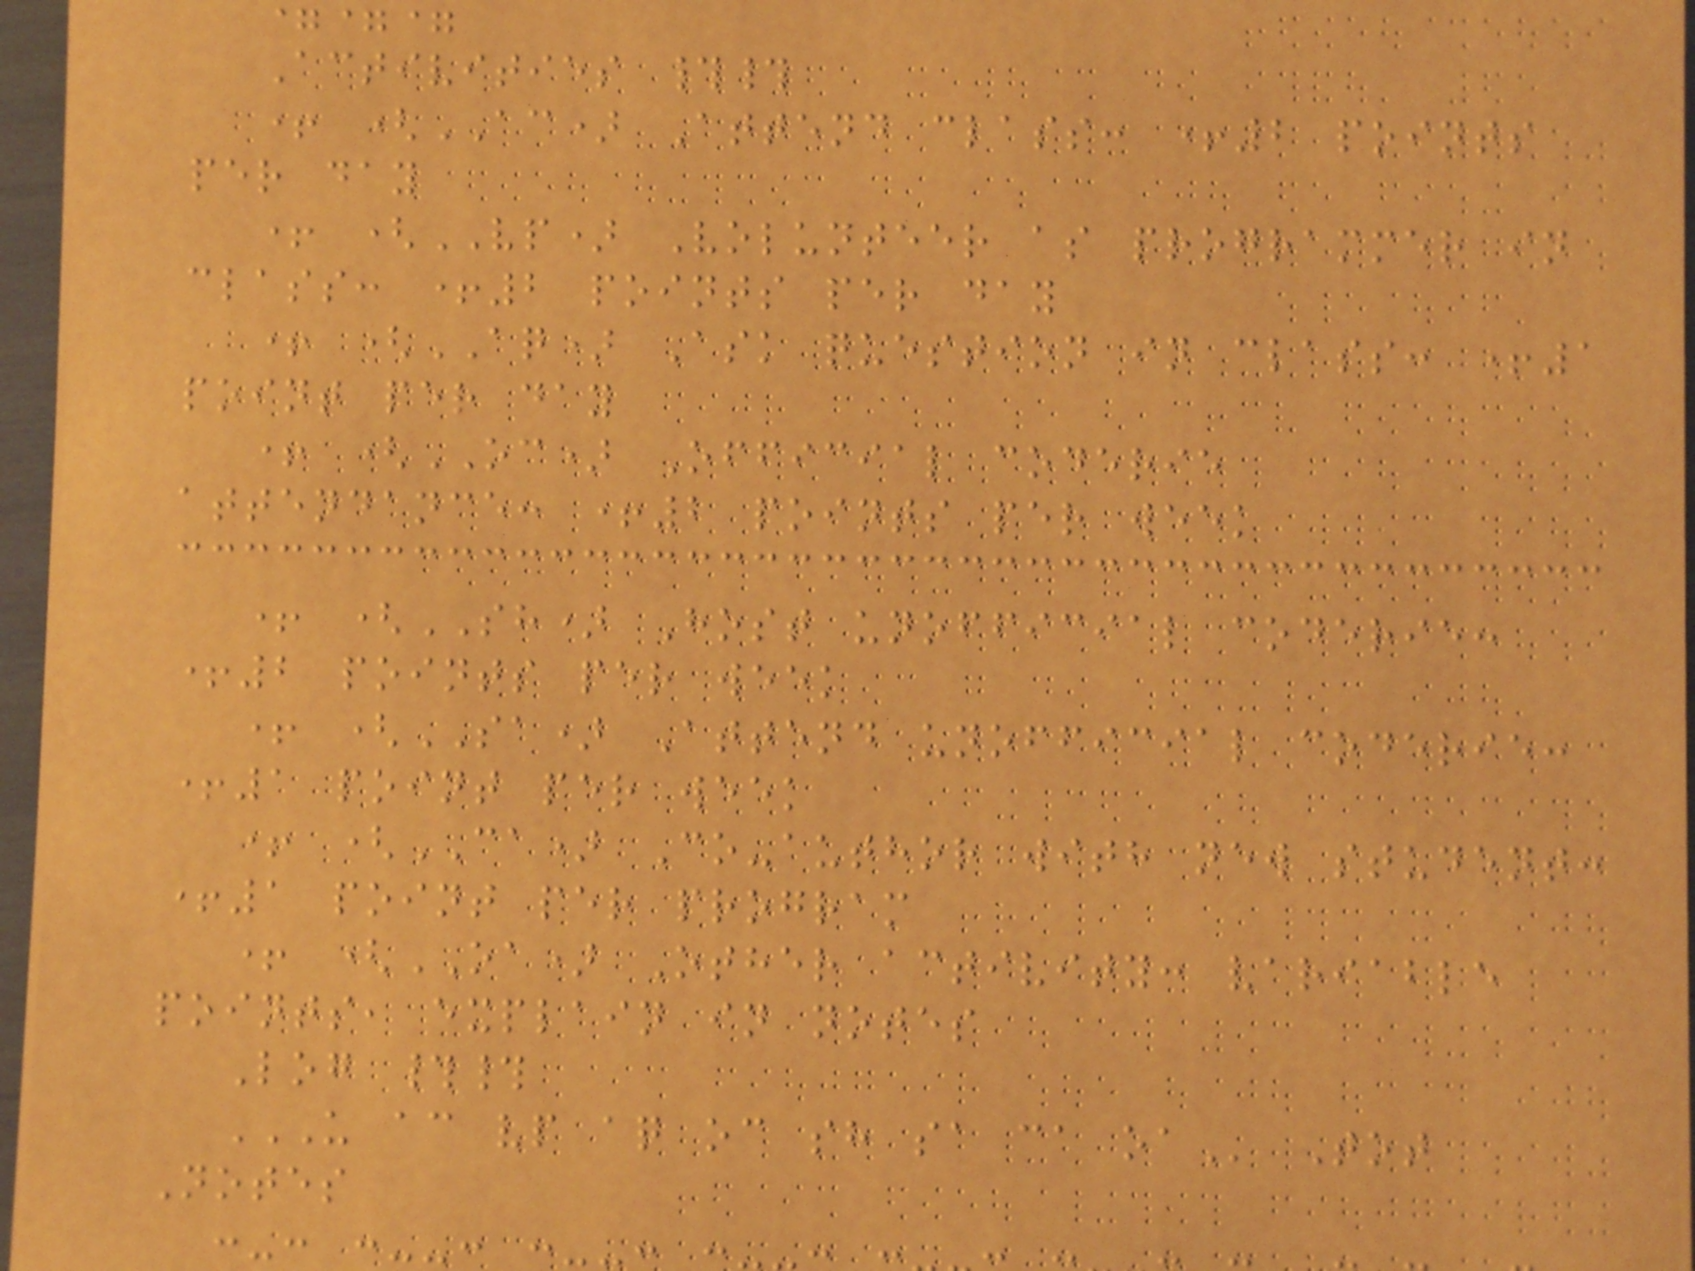Activities ##
+ (AC) Attend class: +2 points
per day
+ (VP) Volunteer as programmer in
class: +2 points per day
+ (AQ) Ask question in class: +1
point per day
+ (OC) Official coderie
attendance: +2 points per week
+ (SH) Host unofficial coderie:
+2 points per week
+ (SA) Attend unofficial coderie:
+1 point per week
+ (CA) Co-author with new student:
+1 point per program
+ (OA) Other activity: variable
points, explain in notes
Log ##
U AC VP AQ OC SH SA CA OA Tot
Notes
:-: :--: :--: :-
